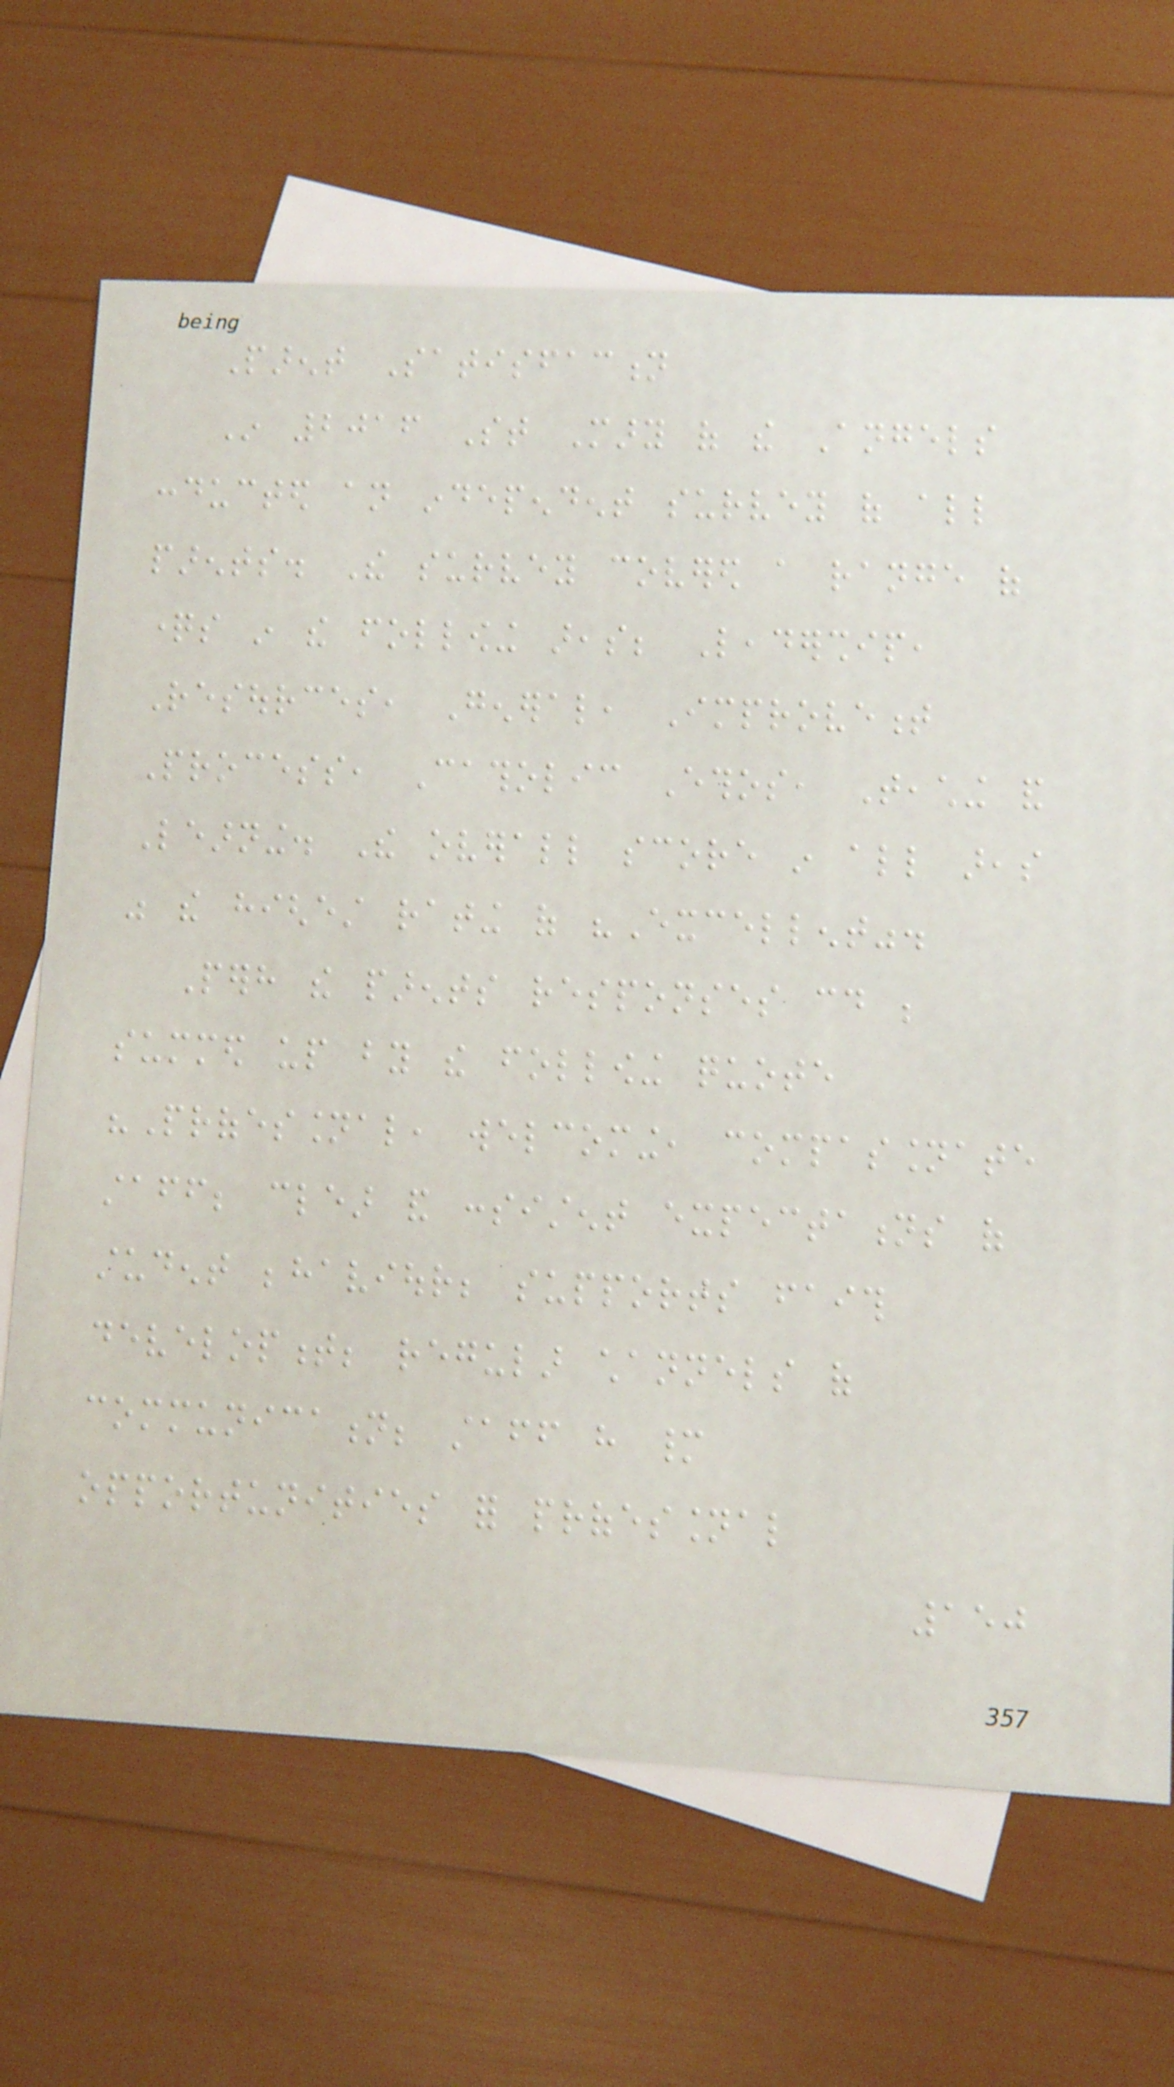Parent Satisfaction
In 2016 St Mary of the Angels
conducted an independent survey of all
parents. The survey covered a range of
questions in the following areas; Leadership,
Resources, General, Improvement
Process, Catholic Ethos, Teaching and
Learning. The overall score in all areas
was the highest rating of "Excellent".
Perhaps the parents responses could be
summed up by the following quote
"Professional, welcoming, compassionate
staff; clear and consistent expectations of
student behaviour; supports faith
development; regular channels of
communication; staff have many
opportunities for professional
150
